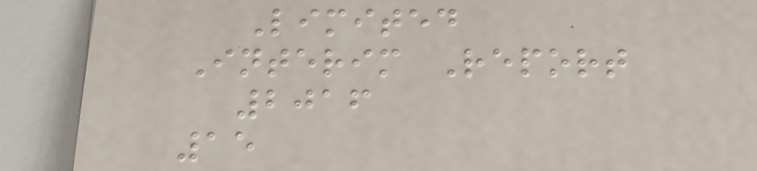Limited
Interim Report
2016
15
